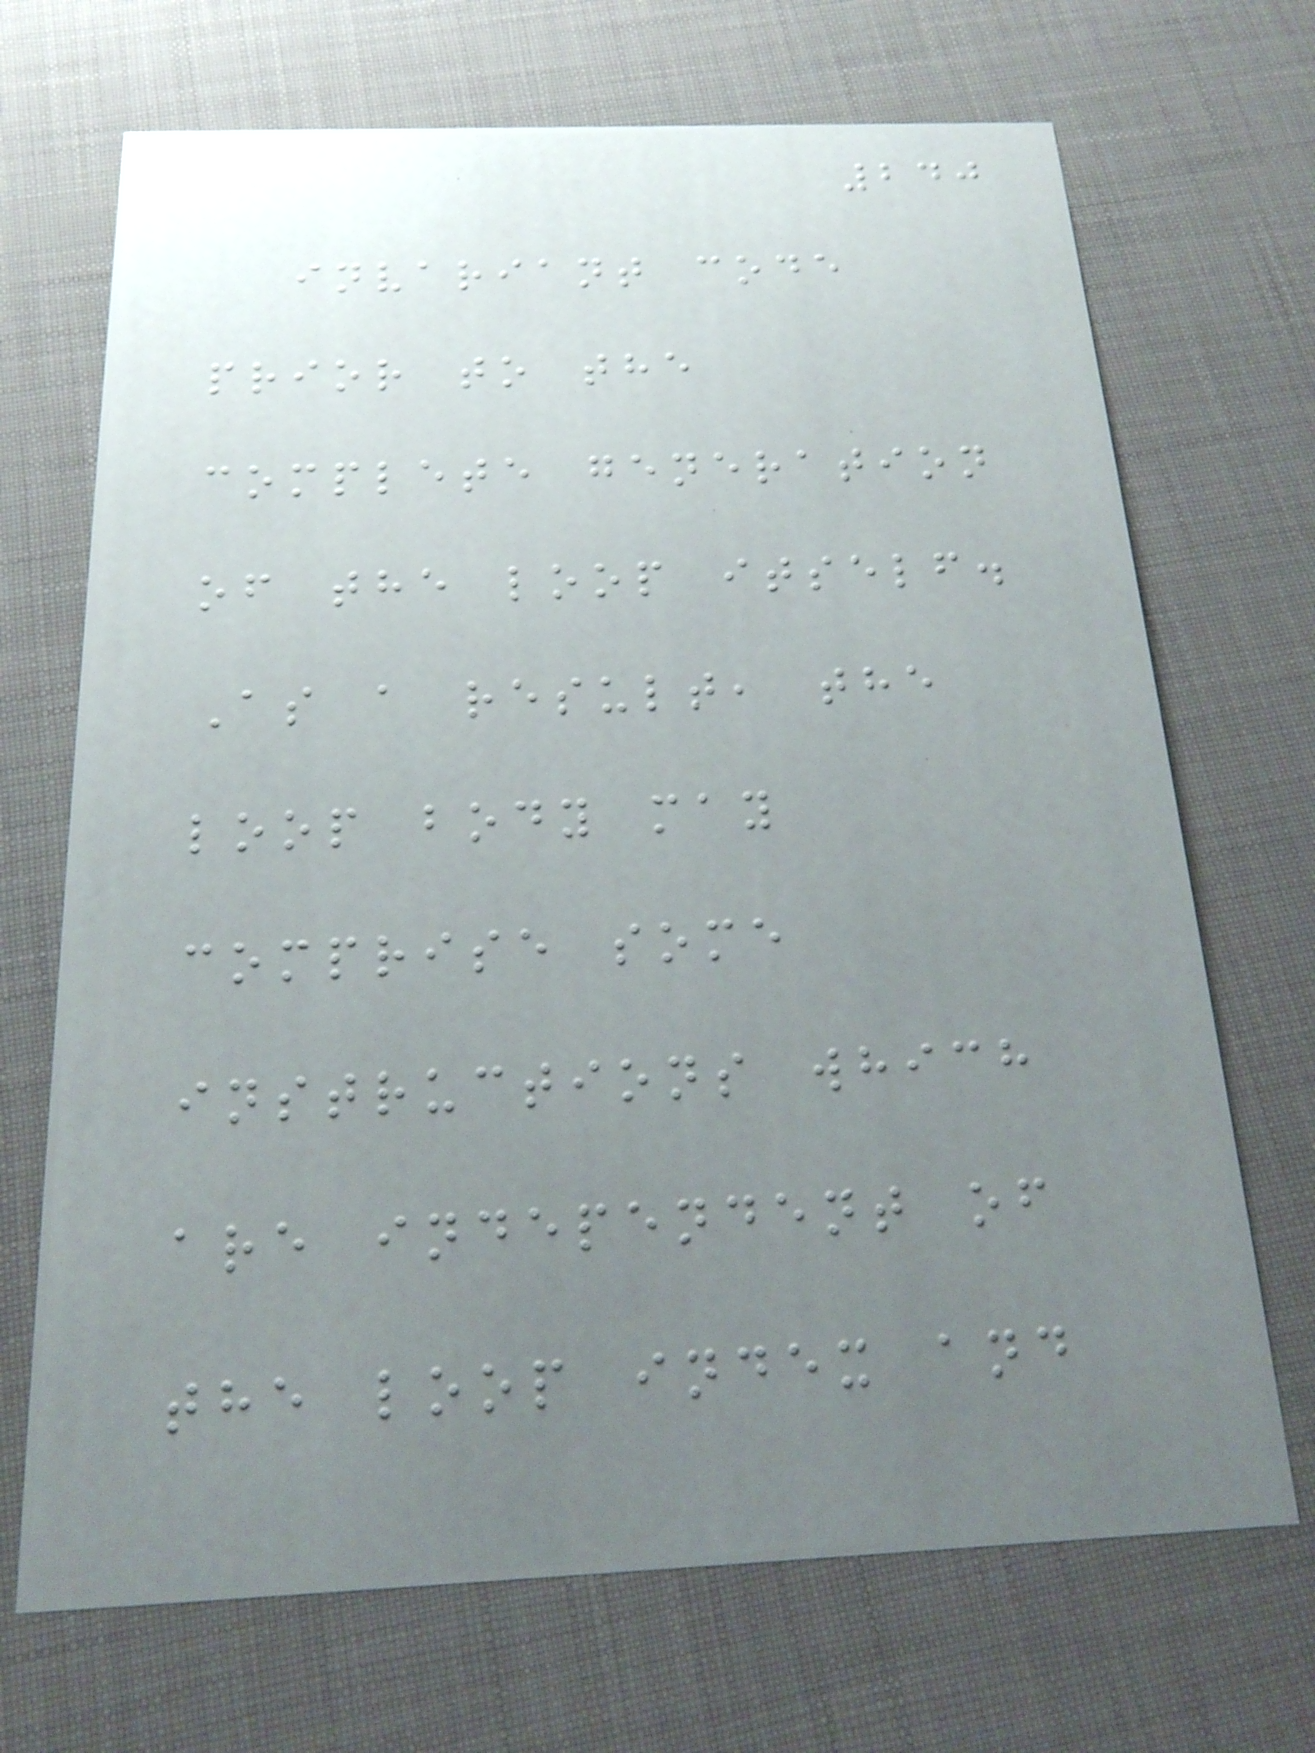240
invariant code
prior to the
complete generation
of the loop itself.
As a result, the
loop body may
comprise some
instructions which
are independent of
the loop index and
